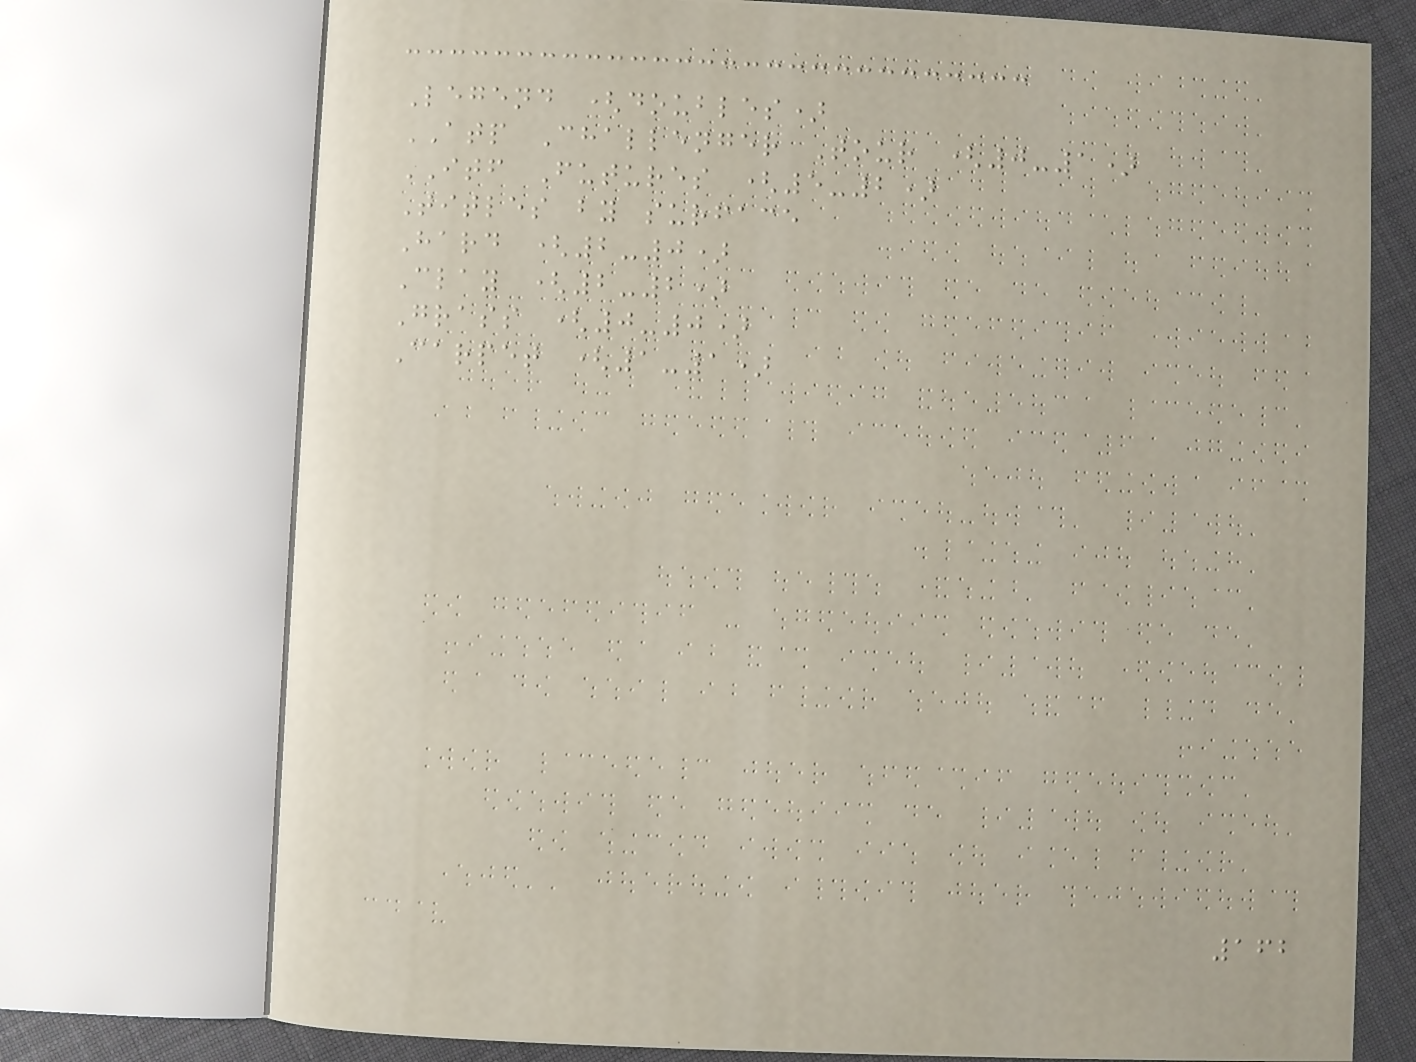Legend (doubles)
ATP Challenger Tour (0-1)
ITF Futures (5-2)
Titles by surface
Hard (2-0)
Clay (2-2)
Grass (0-0)
Carpet (1-1)
162
